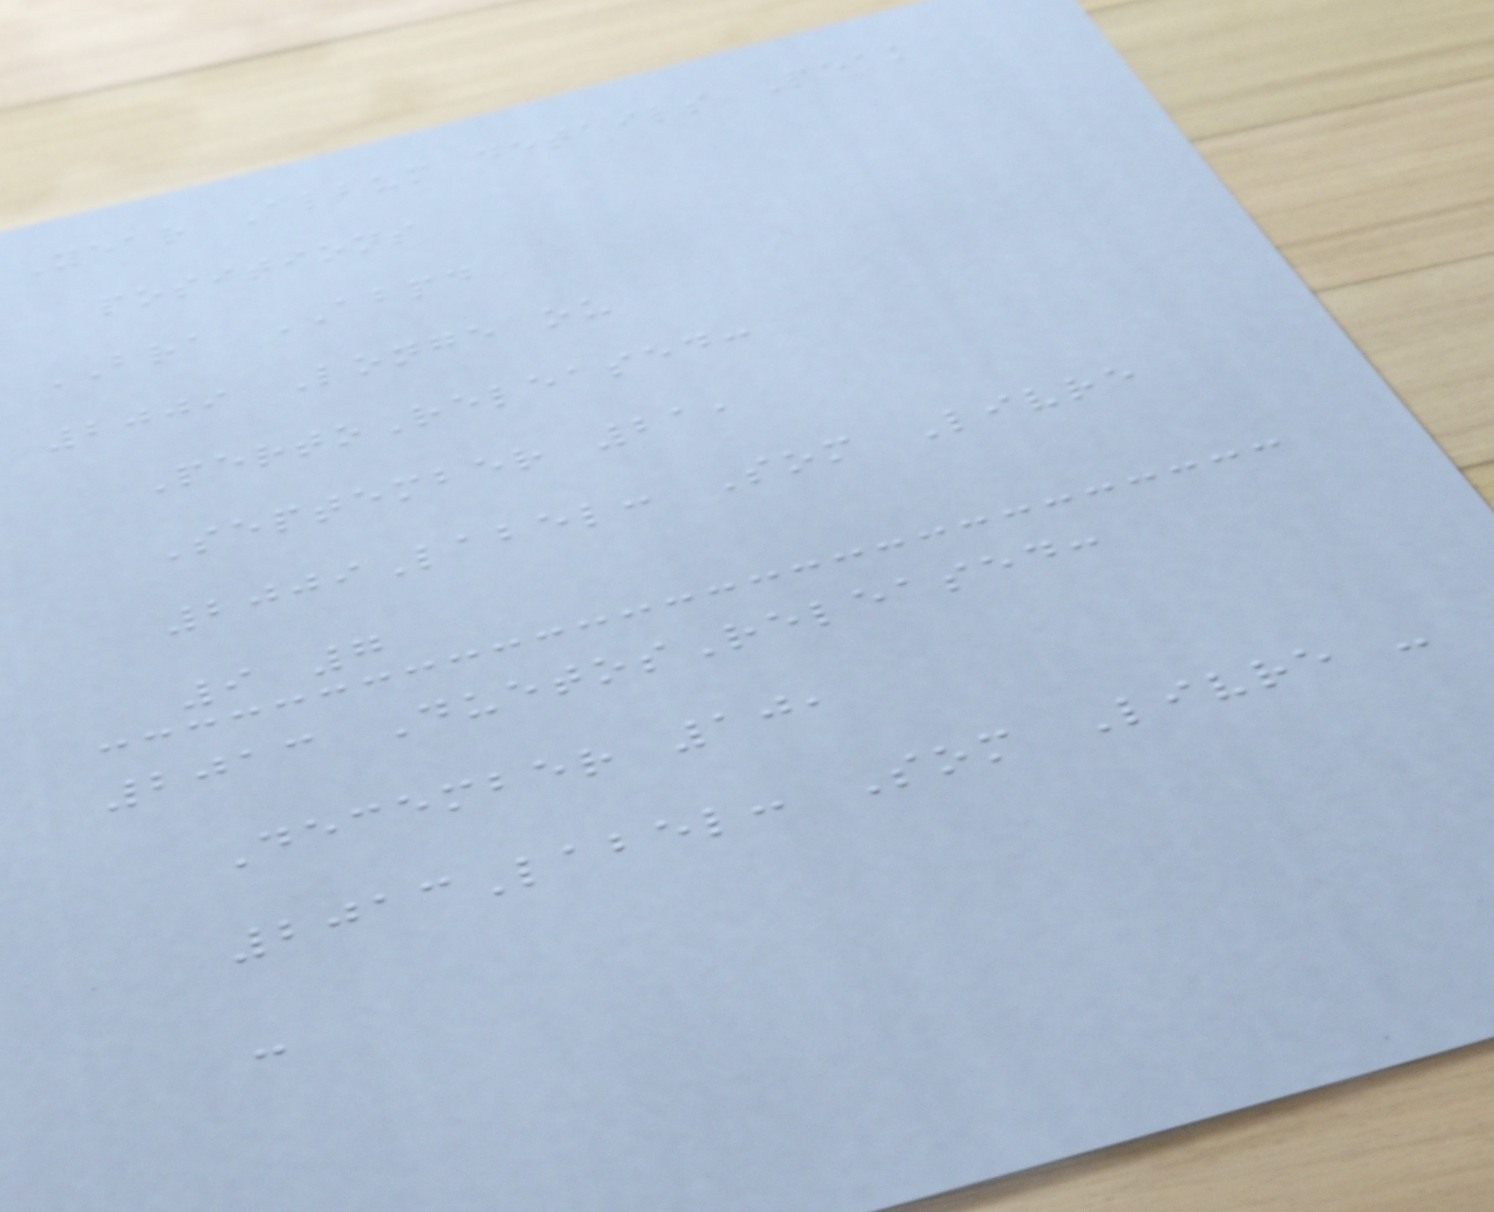Year Album details Peak
positions
BRA ABPD
2009 Longe ou
PertoReleased:
September 21,
2009Label: Som Livre
9 7
2013 DuetosReleased:
December 10,
2013Label: Som Livre -
-
